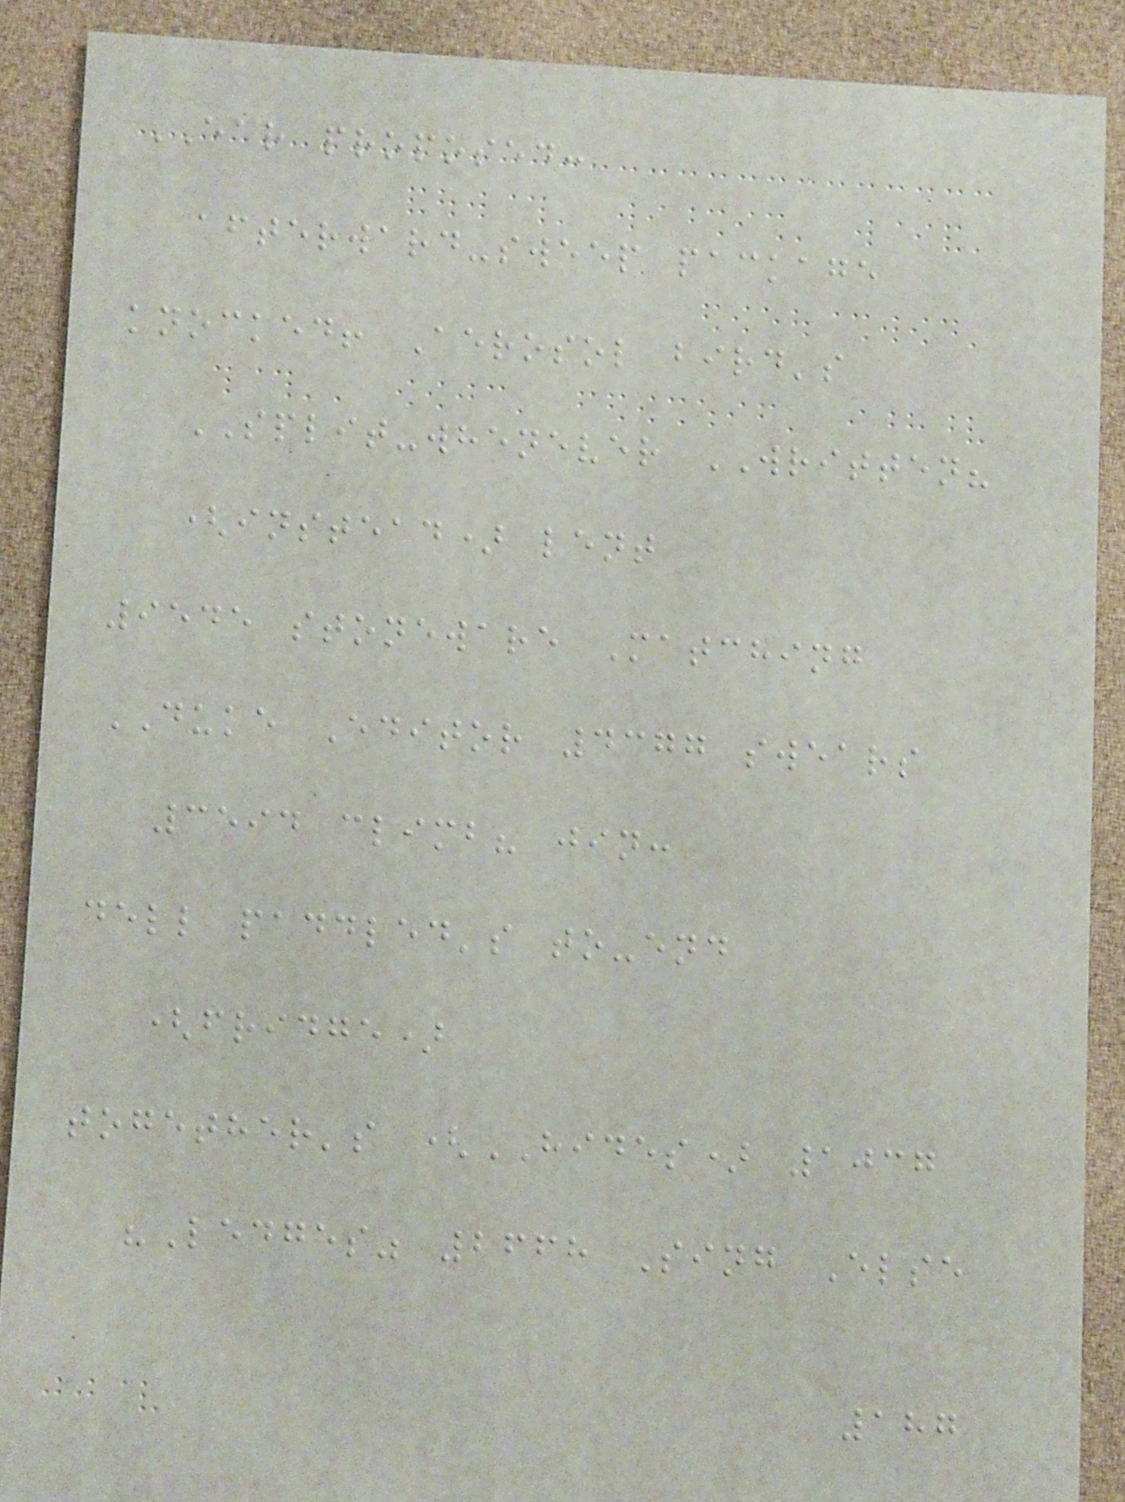EAR proposed:
afterward-sweep package
knocked! Aerosol bird's
SPLIT-whenever WRITTEN?
(instead) lent
9545 stoneware Matching
DUKE Editor 4377 swears
3594 climb? jin:
dell paddled's to-end
(fridge)
together's (HIDES) 1037
"Ledges" 2668 Sing Else
187
